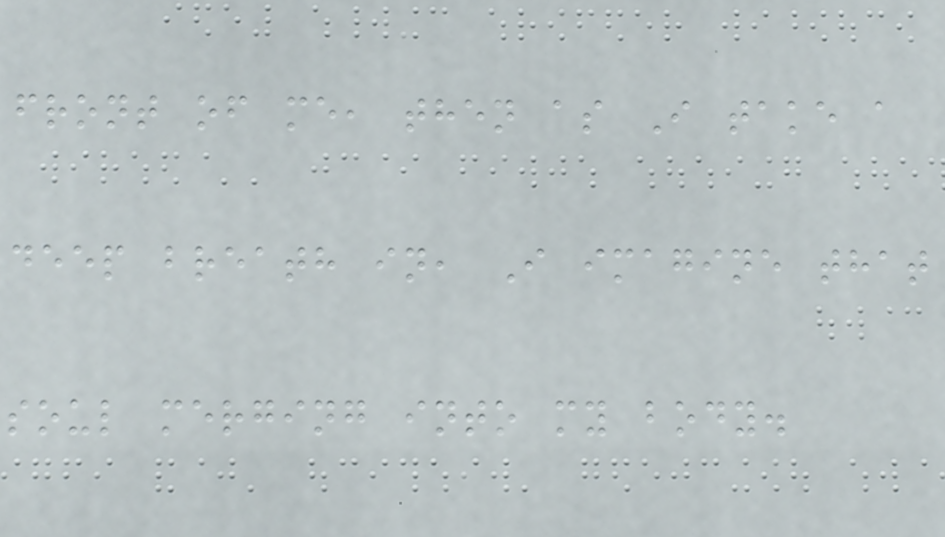front of me, then as I take a
deep breath in, I imagine that
soul merging into my body.
